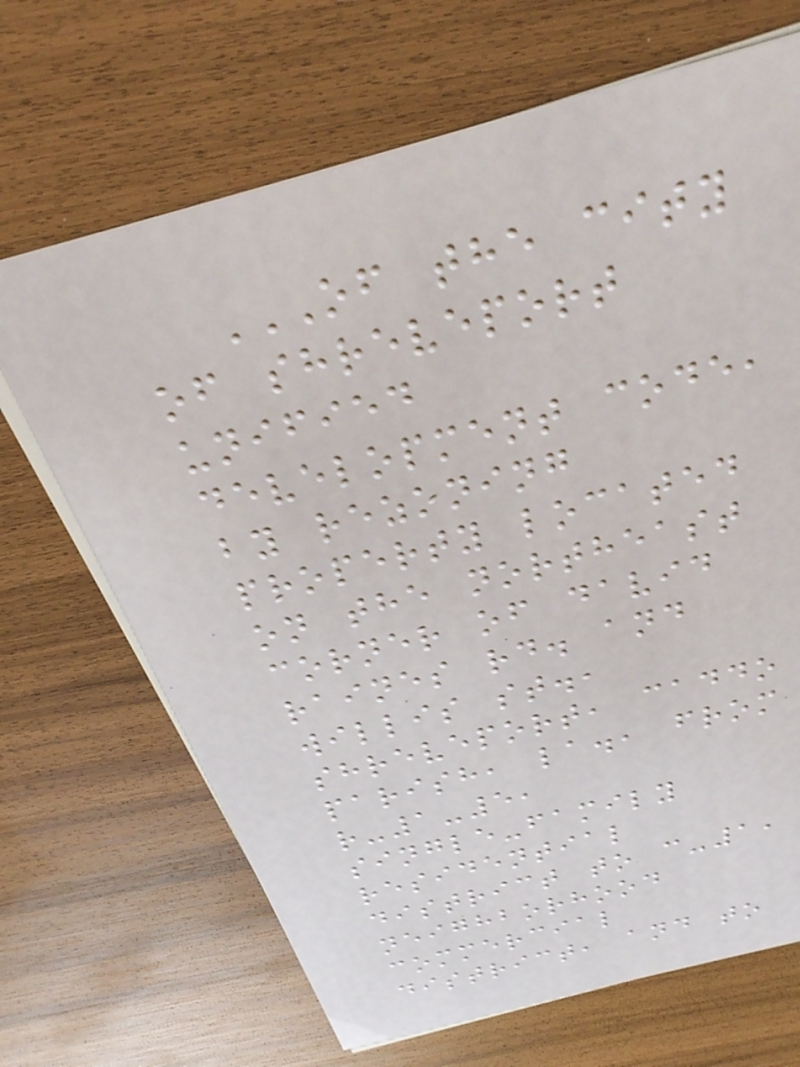OF THE CITY
OF SHREVEPORT
UNIFIED
DEVELOPMENT CODE,
BY REZONING
PROPERTY LOCATED
ON THE NORTHEAST
CORNER OF DAVID
RAINES RD. AND
WILLIS ST.,
SHREVEPORT, CADDO
PARISH, LA., FROM
R-1-5,
SINGLE-FAMILY
RESIDENTIAL
DISTRICT TO C-1,
NEIGHBORHOOD
COMMERCIAL
DISTRICT, AND TO
